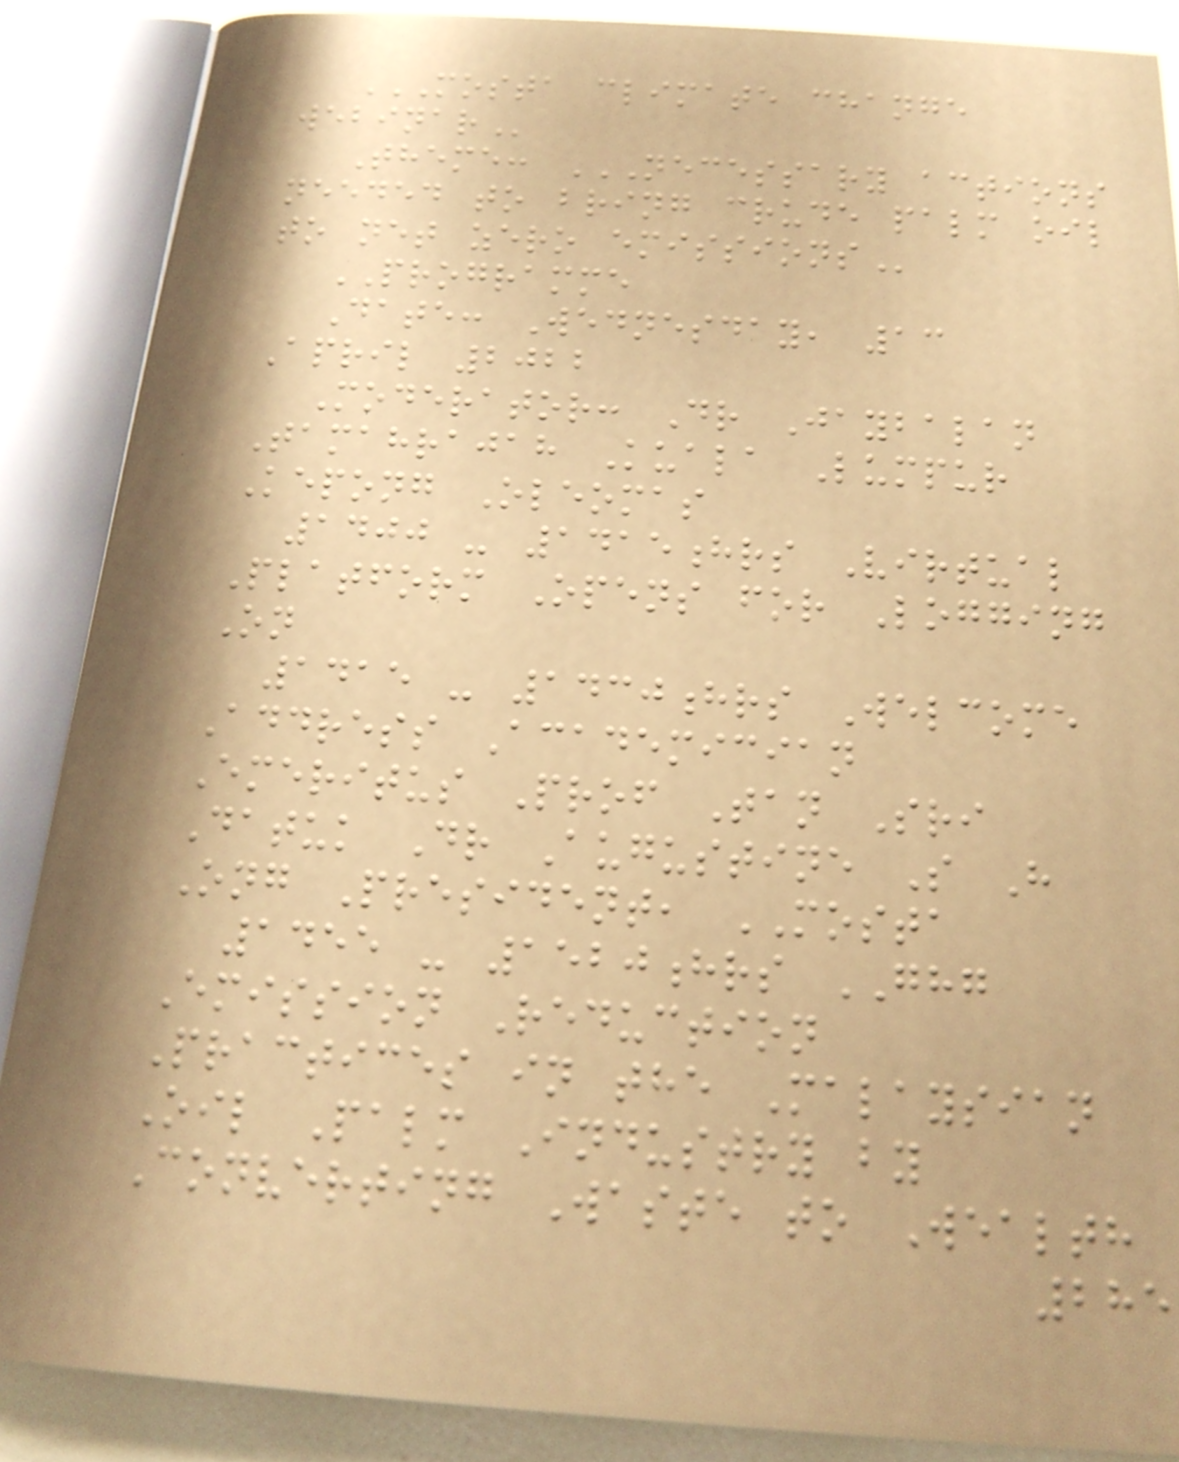MOSTA CLIMATE CHANGE
WEBINAR
Theme: NECESSARY ACTIONS
NEEDED TO BRING CRUDE PALM OIL
TO NET ZERO EMISSIONS
PROGRAMME
Date: Wednesday, 13
April 2022
Moderator: Dr Jaybalan
Tamahrajah Kuala Lumpur
Kepong Oleomas
1400 - 1415hrs Virtual
Platform Opens for Logging
On
1415 - 1430hrs Welcome
Address Academician
Emeritus Prof Tan Sri
Datuk Dr Augustine S H
Ong President, MOSTA
1455 - 1520hrs GHG
Emission Reduction
Practices in the Malaysian
Oil Palm Industry by
Converting Waste to Wealth
285
